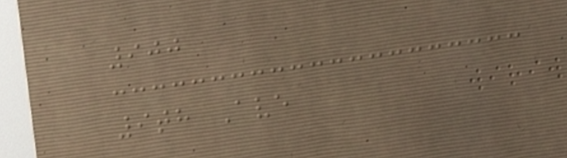900
9th Ave
